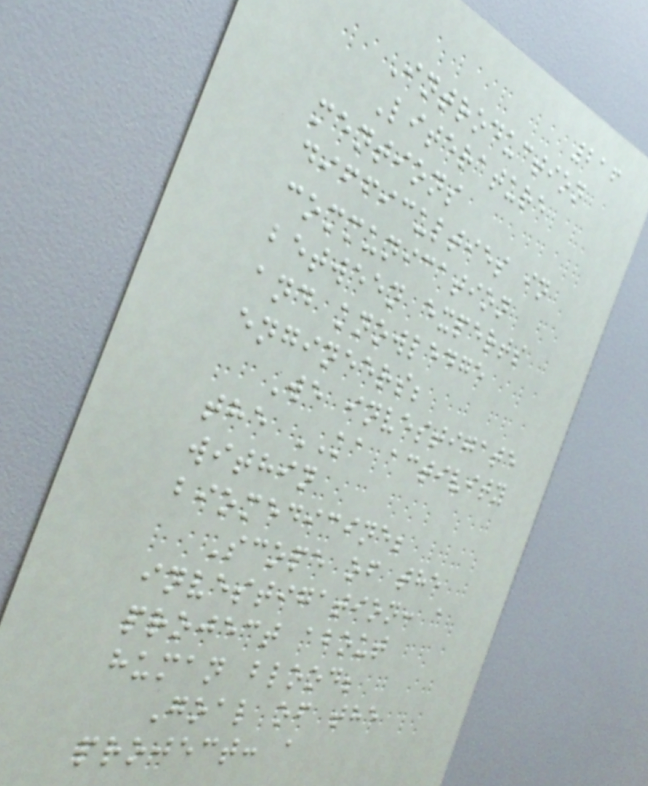216
Introduction
Literature
mentions
difficulties in
communication
between experts
and knowledge
engineers;
We investigate
the KA activity
within
biomedicine;
Scope of the
investigation: a
project about
human blood;
Goal of the
project: a
